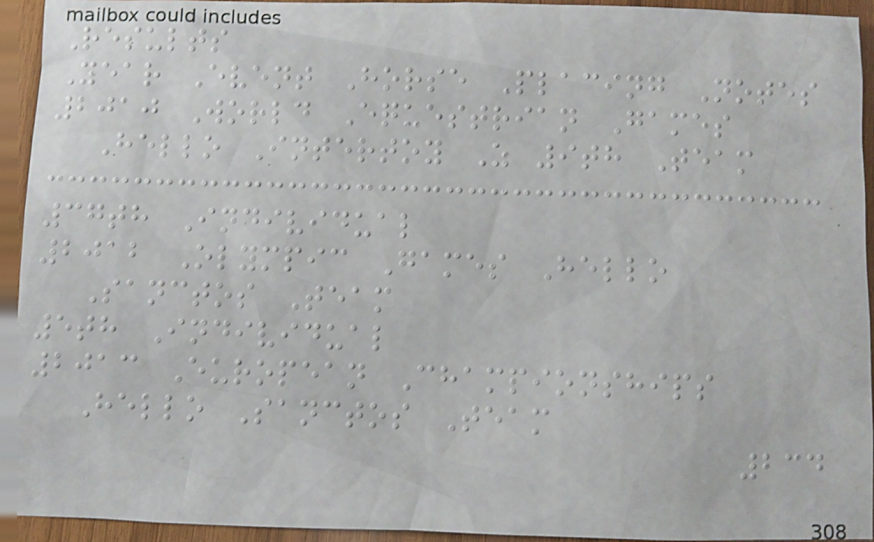Results
Year Event Horse Placing Notes
2010 World Equestrian Games
Hello Intertoy Z 9th Team
37th Individual
2012 Olympic Games Hello
Sanctos Team
5th Individual
2013 European Championships
Hello Sanctos Team
234
